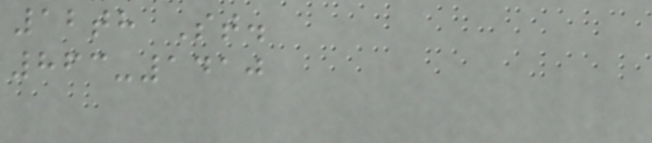12th St.
863-1410
